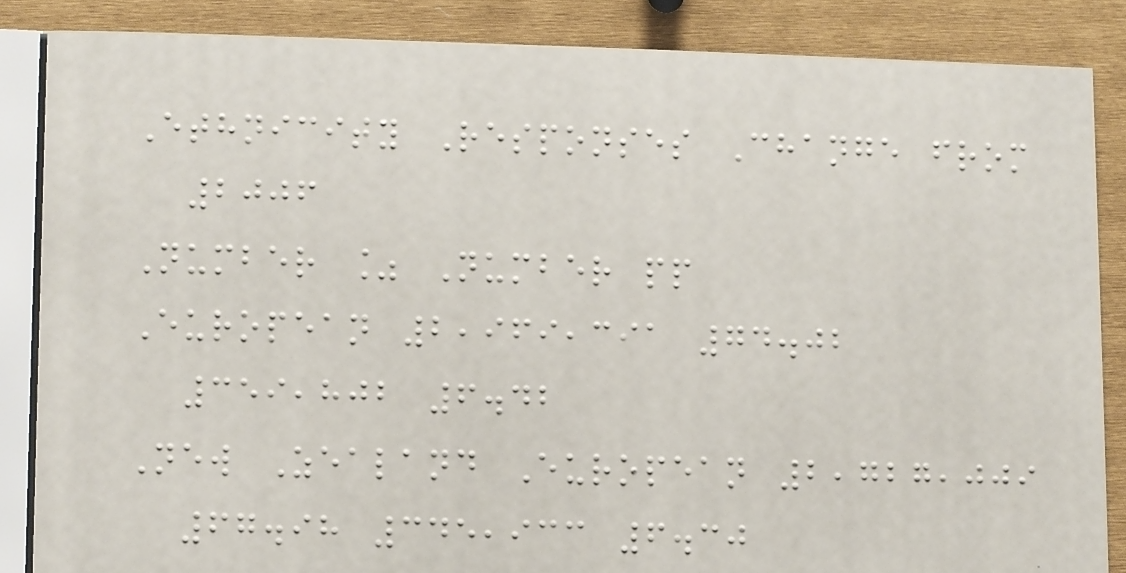Ethnicity Responses Change from
2006
Number % Number pp
European 2,969,391 74.02
359,802 6.42
New Zealand European 2,727,009
67.98 345,933 6.30
